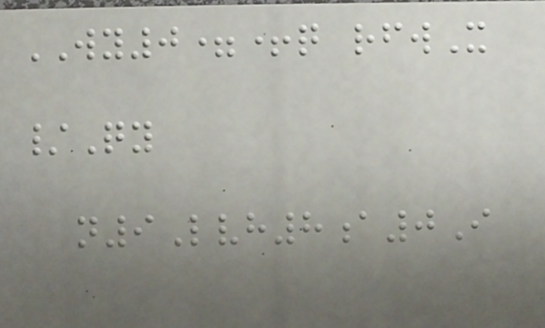WY0=+q rfwX
/Qy
n9Lvh8a0I
